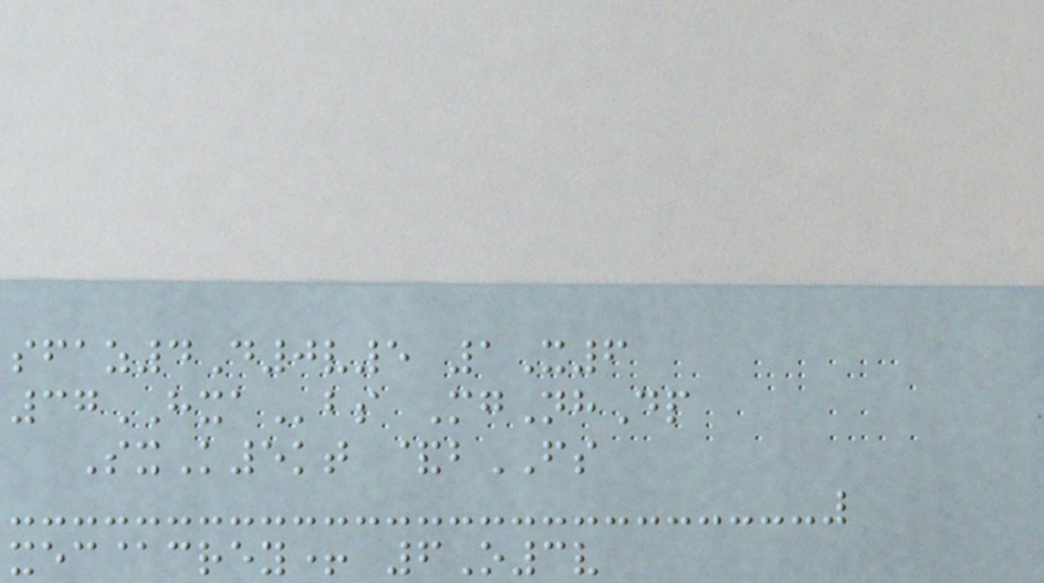sfaz4D0v5 1X6
37HXAbs MgNhDp
SxK5kt &bFS
xec@crey+ 6O3v
